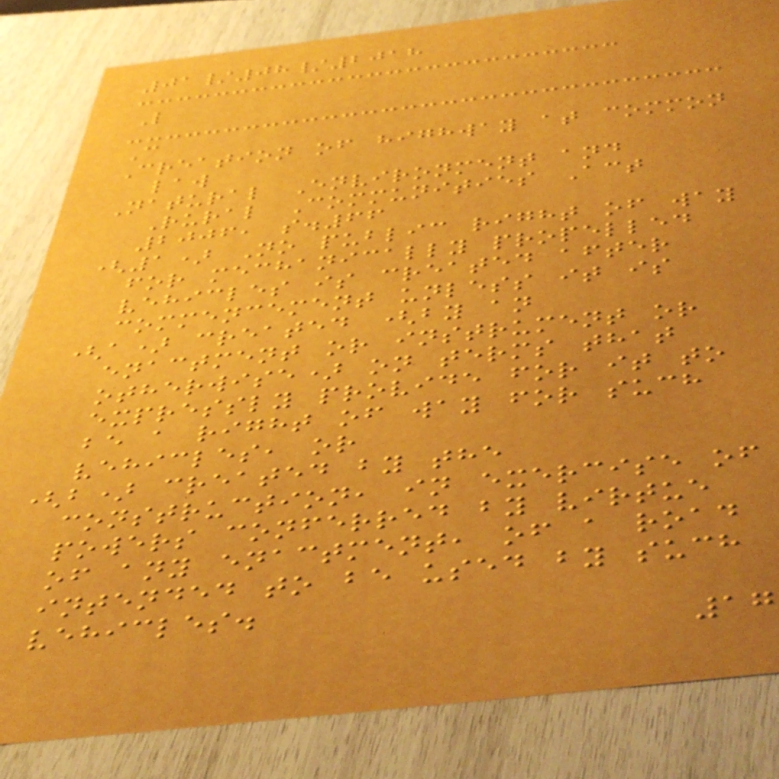01/08/2018
L
C
Creation of highway at common
law
Natural Environment and
Rural Communities Act
2006, s.66
(1) No public right of way
for mechanically propelled
vehicles is created after
commencement unless it is
(a) created (by an
enactment or instrument or
otherwise) on terms that
expressly provide for it to
be a right of way for such
vehicles, or
(b) created by the
construction, in exercise of
powers conferred by virtue
of any enactment, of a road
intended to be used by such
vehicles.
17
